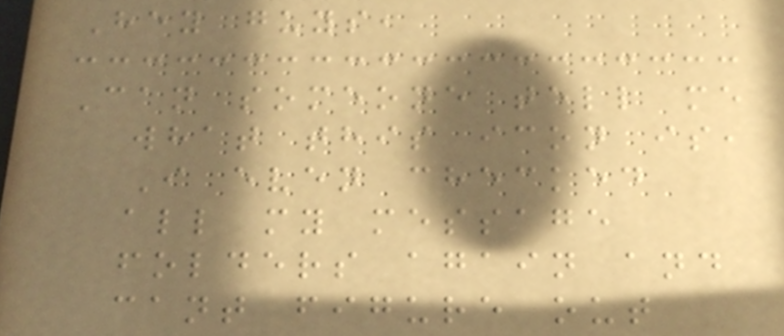Hey guys,
Can someone tell me
what this icon is,
I even checked
all my message
folders again and
cant figure out
